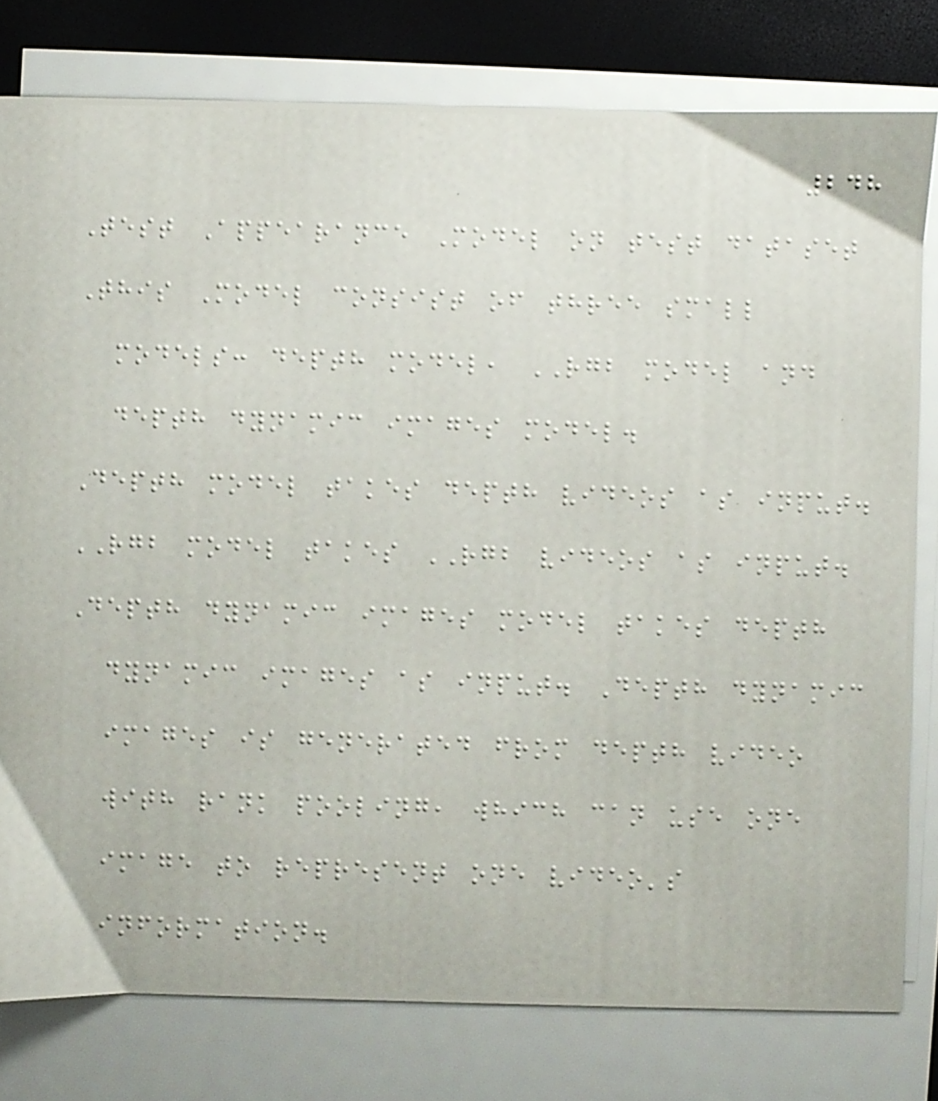248
Test Appearance Model on test dataset
This Model consist of three small
models: depth model, RGB model and
depth dynamic images model.
Depth model takes depth videos as input.
RGB model takes RGB videos as input.
Depth dynamic images model takes depth
dynamic images as input. Depth dynamic
images is generated from depth video
with rank pooling, which can use one
image to represent one video's
information.
